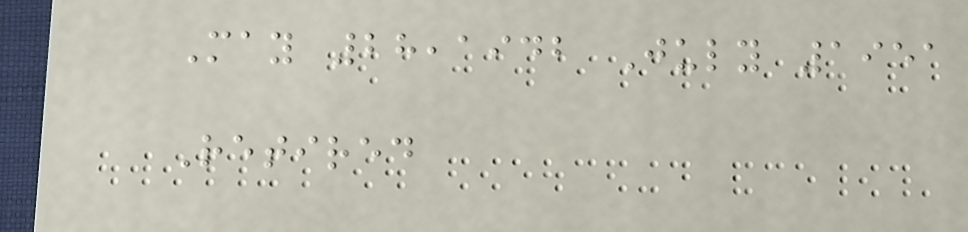May 28,1942 July 1951
Retired
